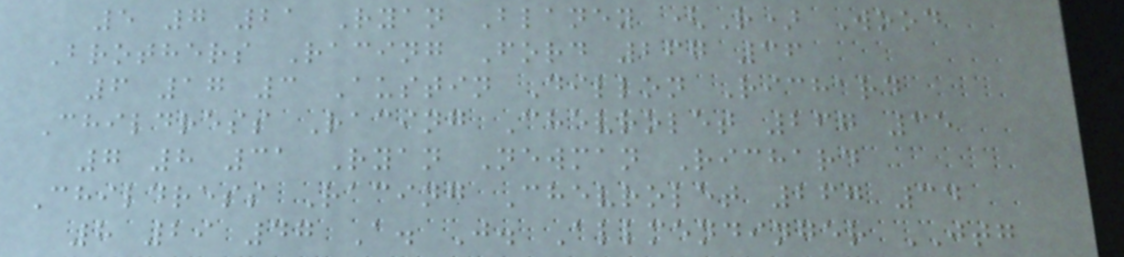5 7 21 Ryan Blaney (R) Wood
Brothers Racing Ford 267 36
6 17 3 Austin Dillon Richard
Childress Racing Chevrolet 267 35
7 8 31 Ryan Newman Richard
Childress Racing Chevrolet 267 34
8 29 47 A. J. Allmendinger JTG
